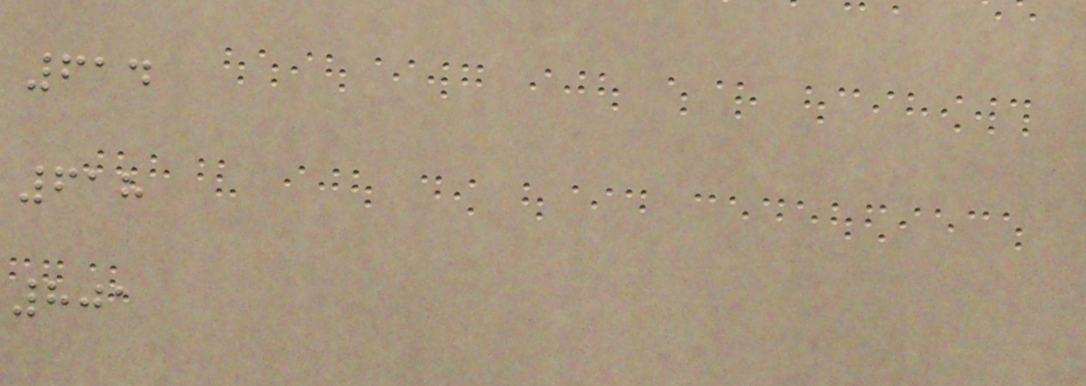614
618
801
